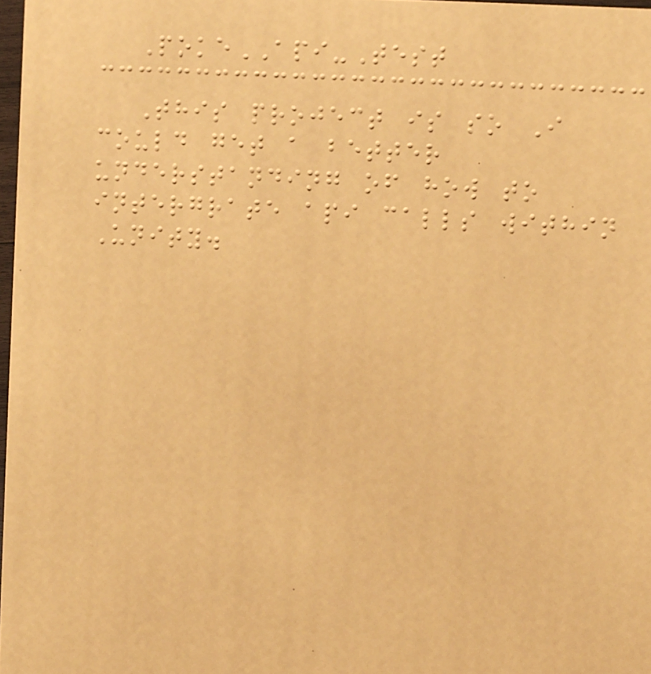PokeAPI-Test
This project is so I
could get a better
understanding of how to
intergrate api calls within
Unity.
